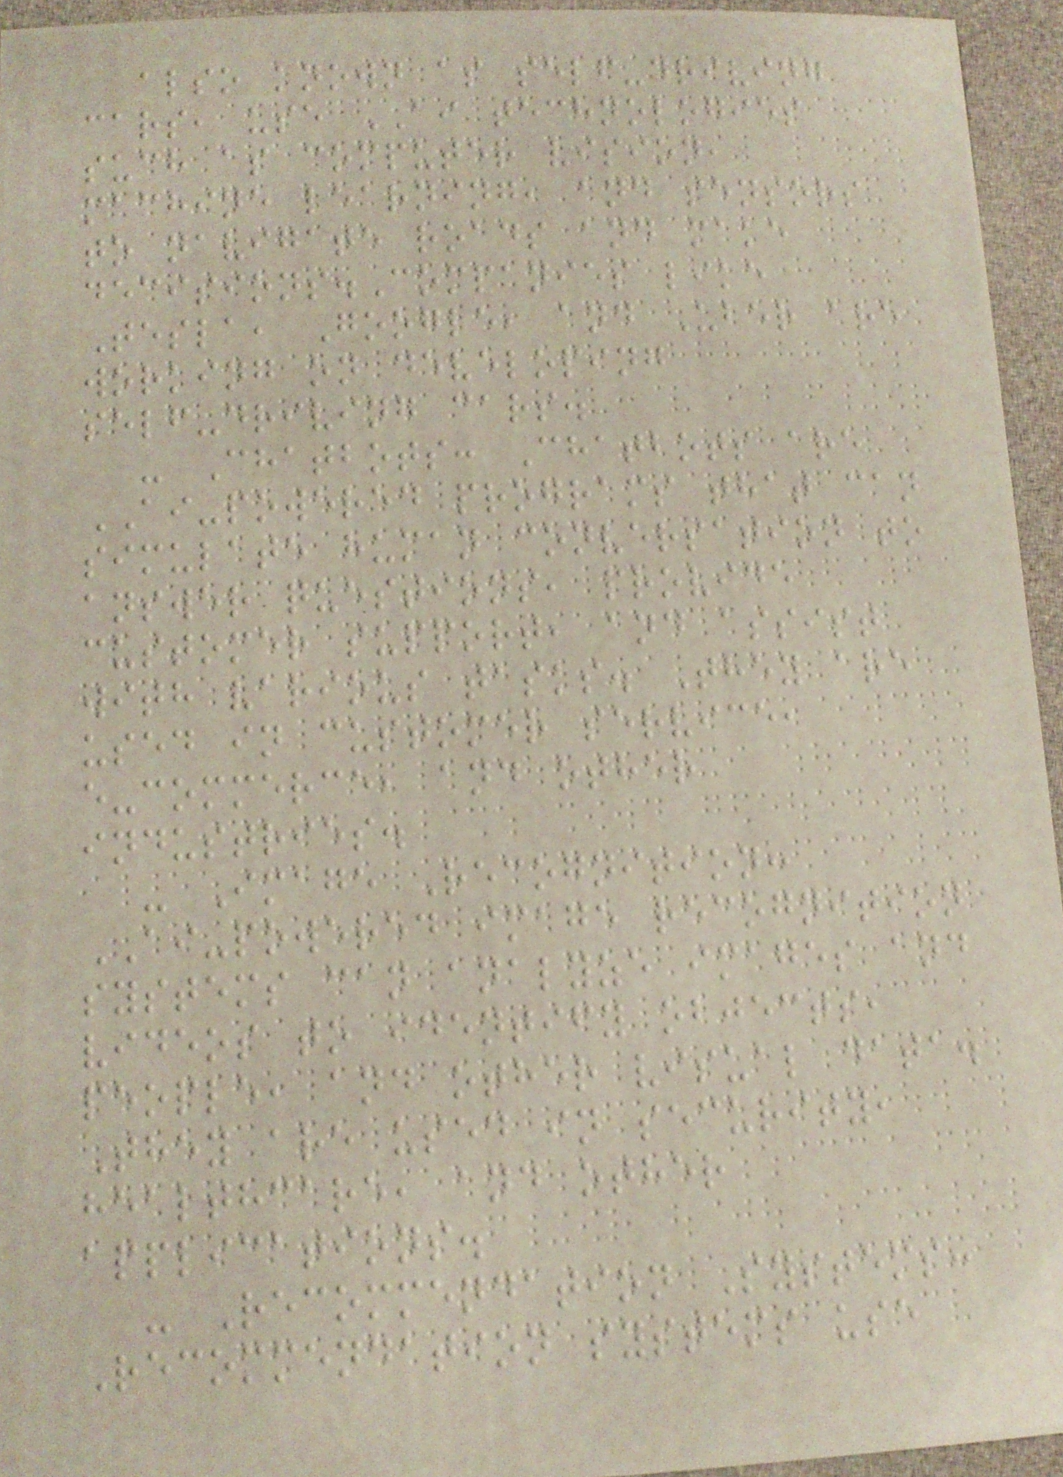also known as self-driving
cars, use AI technologies
such as computer vision,
machine learning, and sensors
to navigate roads and make
decisions.Companies like
Tesla, Google, and Uber are
working on developing
self-driving cars.
- Chatbots: Chatbots are
AI-powered programs that can
simulate human conversation to
answer questions, provide
customer support, and assist
with various tasks. They are
used in customer service,
e-commerce, and other
industries.
- Image Recognition:
AI-powered image recognition
systems can analyze images and
videos to identify objects,
people, and other visual data.
They are used in security,
healthcare, and other
applications.
- Recommendation Systems:
Recommendation systems use
